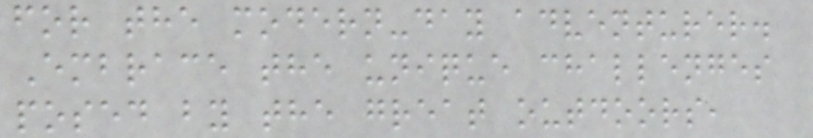for the modern-day adventurer.
Embrace the unique challenges
posed by the great outdoors,
